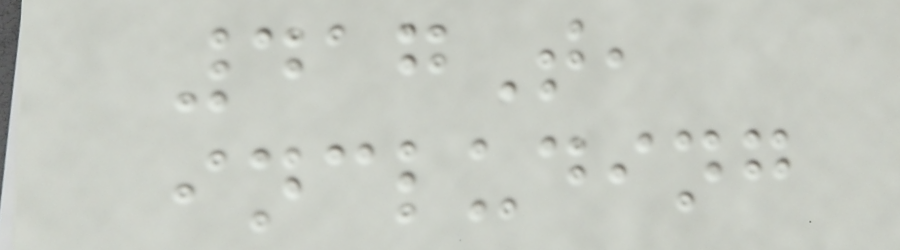417T,
including
